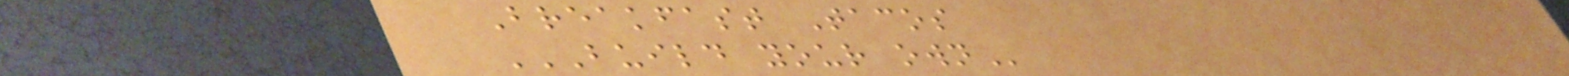Breakfast Tacos
BUILD YOUR OWN
